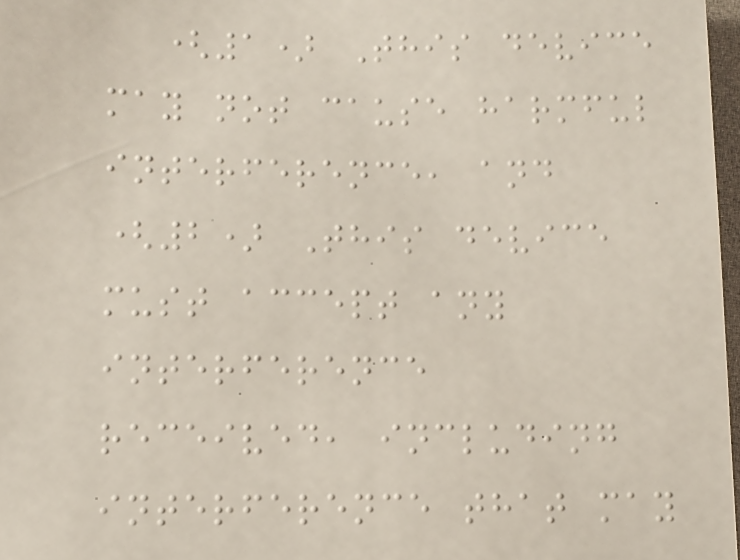(1) This device
may not cause harmful
interference, and
(2) This device
must accept any
interference
received, including
interference that may
